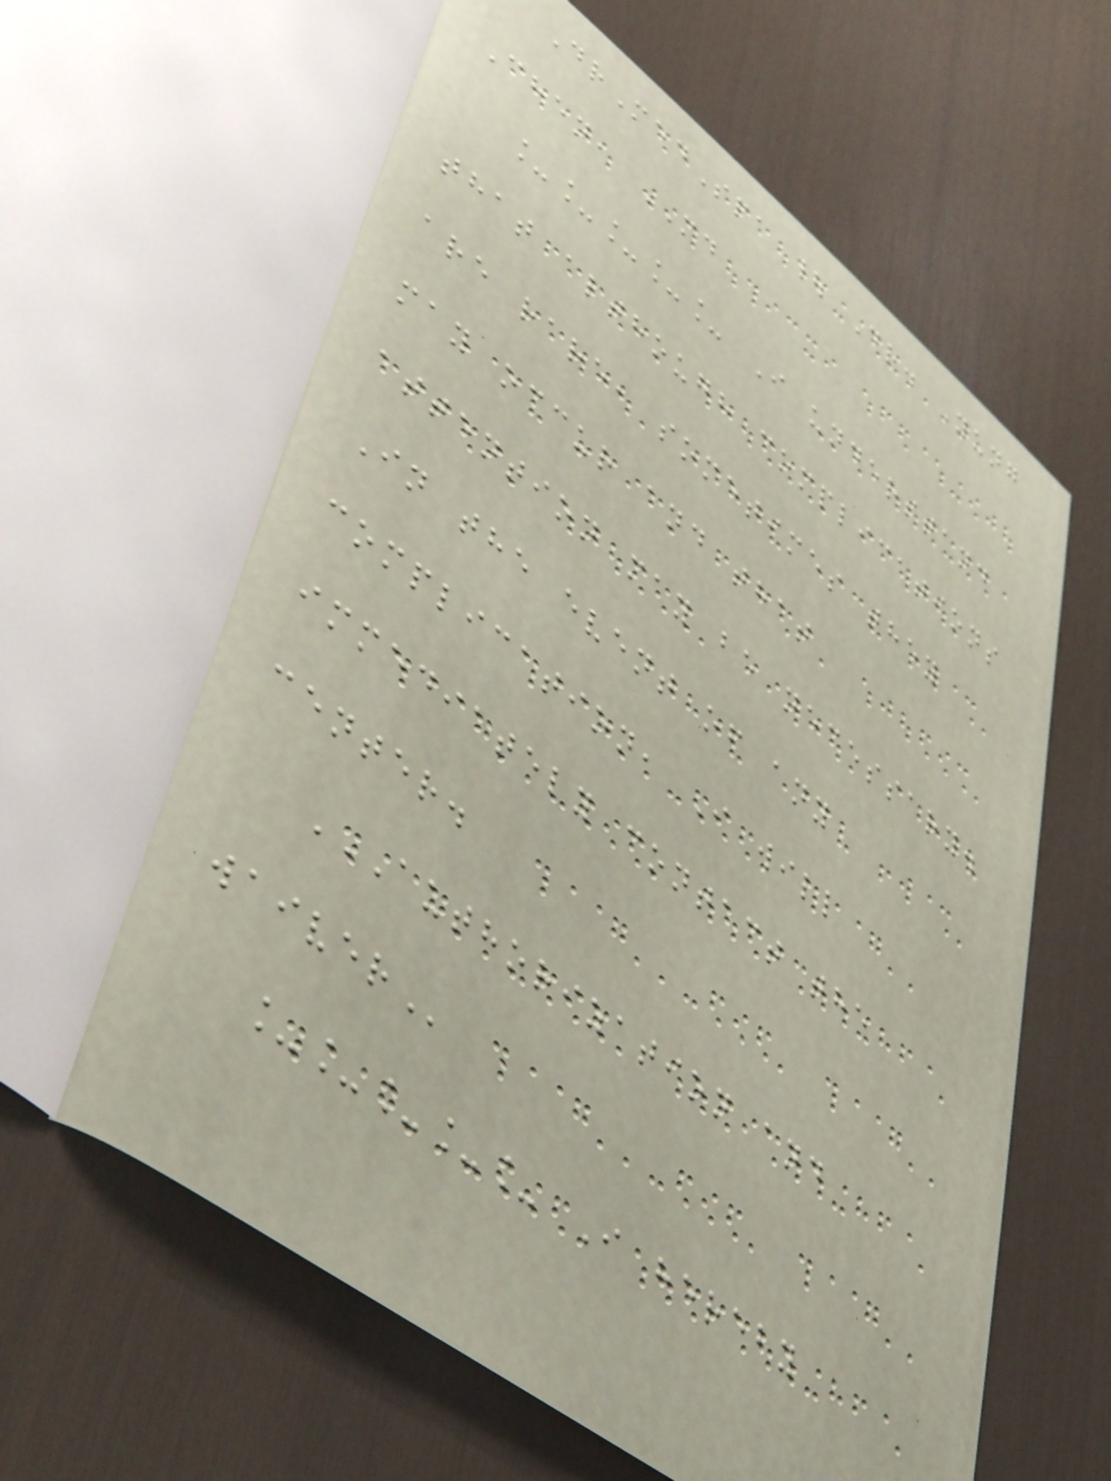DrMedSpa | Dr. Yung
Chen, MD
_____ I understand
that although complications
are rare, sometimes they
may occur and that
attention may be necessary.
In the event of any
complication, I will
immediately contact the
center.
AUTHORIZATION AND
WAIVER
_____ I hereby
